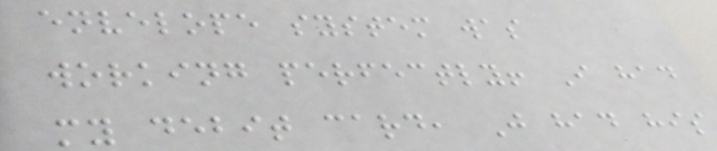envelope system was
working perfectly! I had
my debit card, J had his
